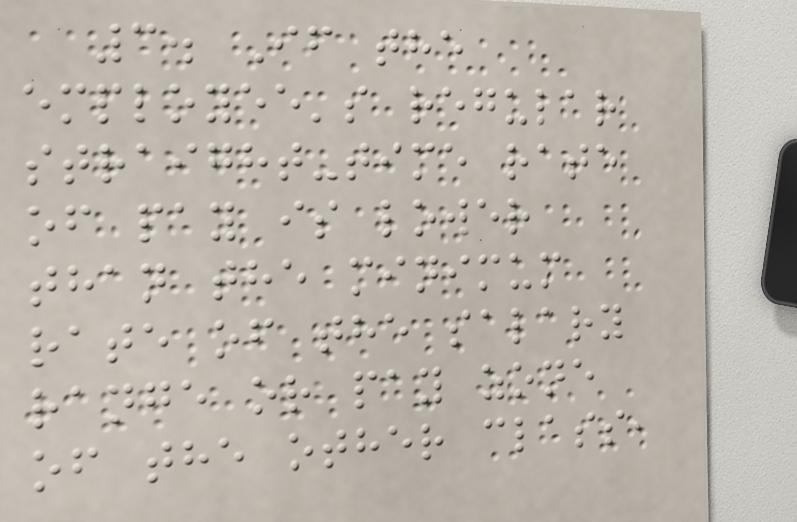3. If the
employee's regular
straight-time rate
of pay is lower
than the minimum
rate of the salary
range or pay zone
of the other class,
